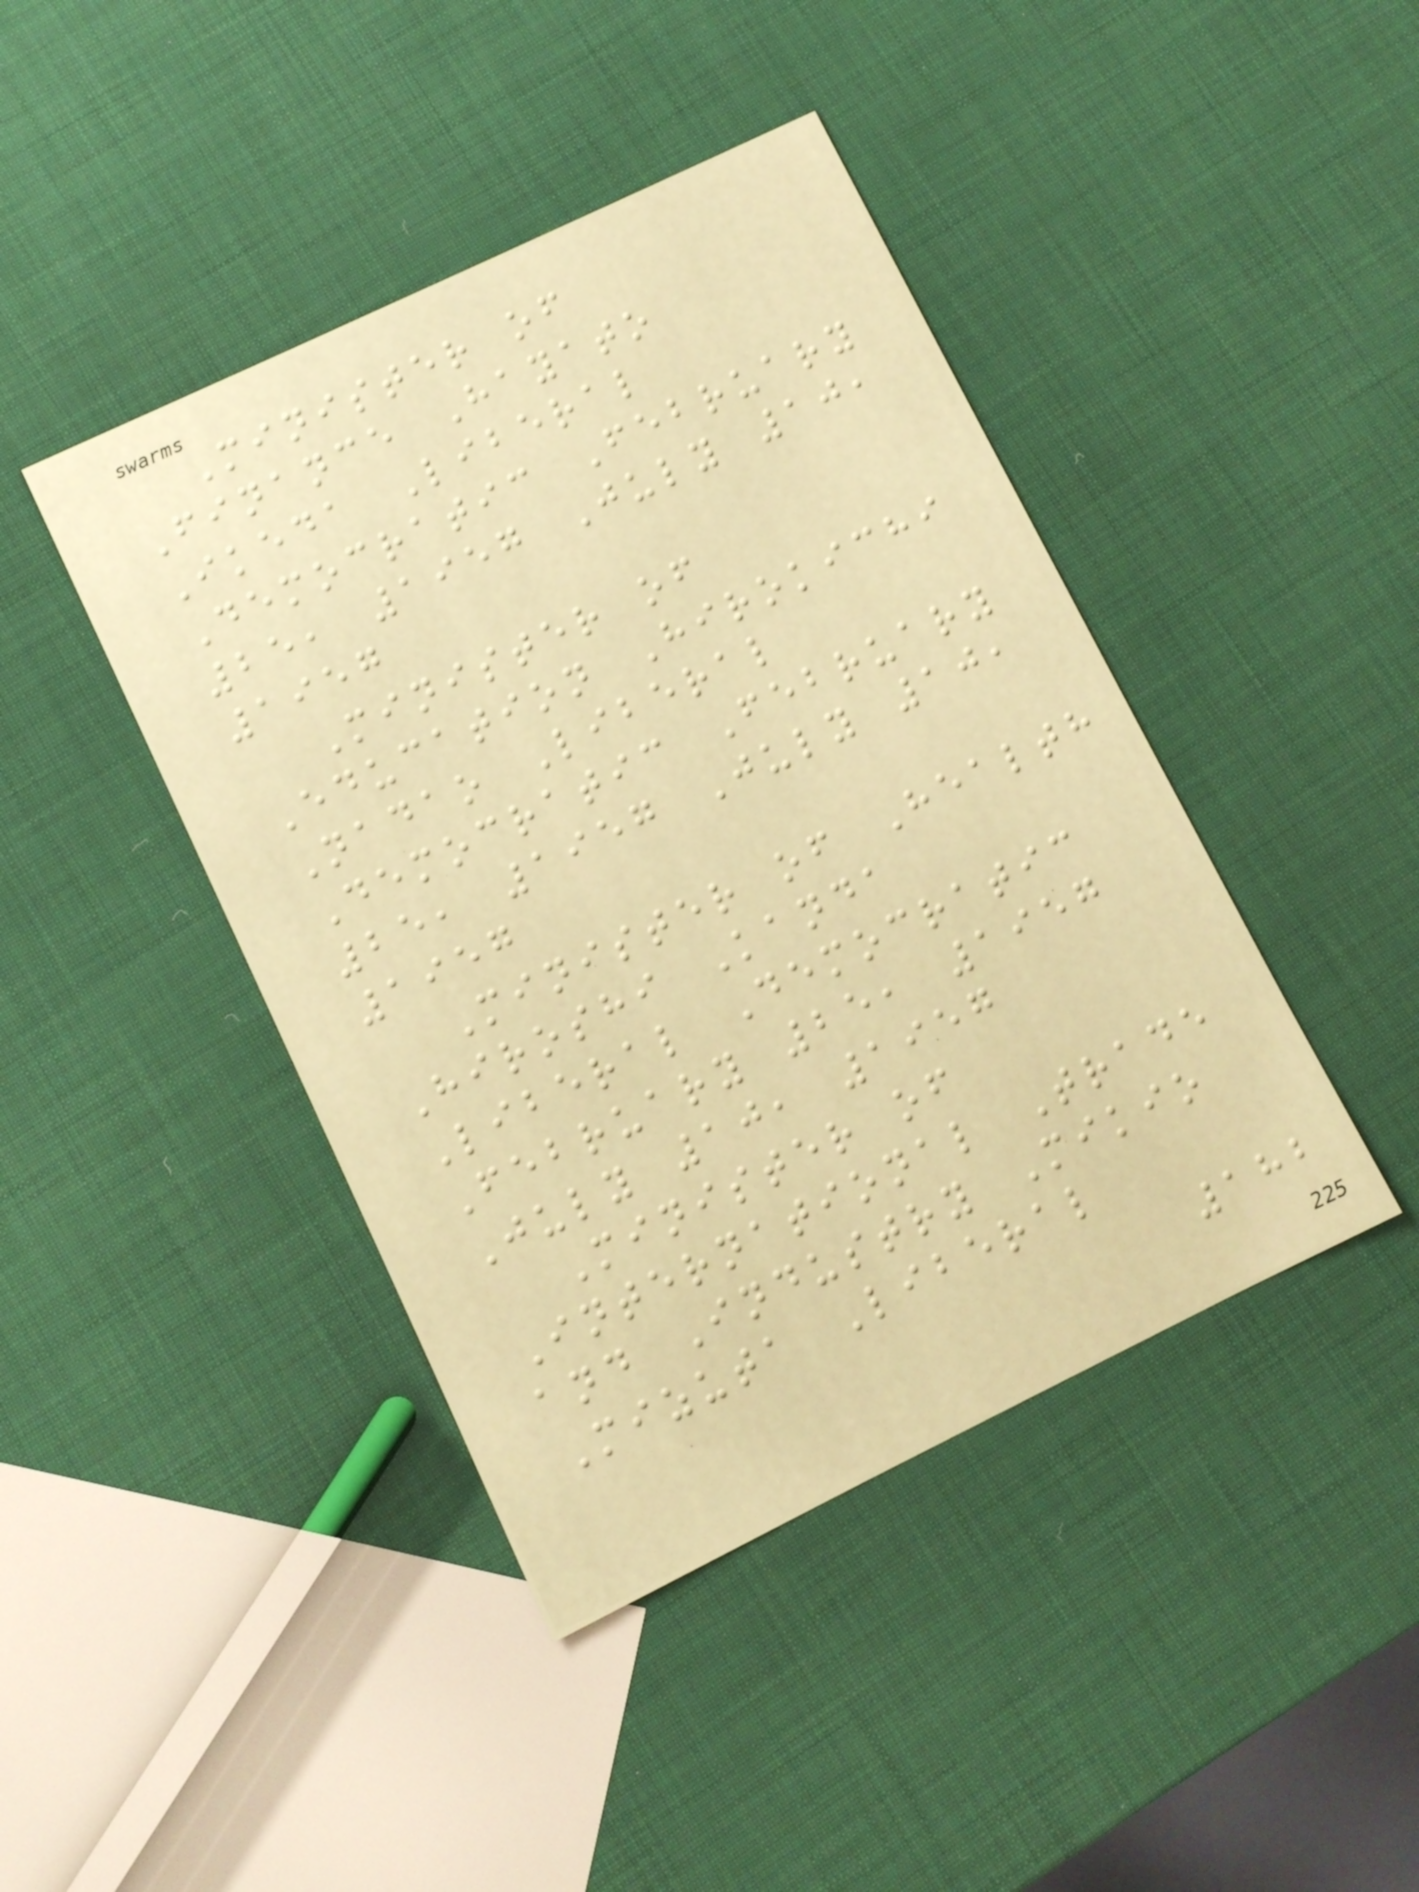Minister of
Finance Hayato
Ikeda Liberal
Democratic February
25, 1957 July 10,
1957
Minister of
Education Hirokichi
Nadao Liberal
Democratic February
25, 1957 July 10,
1957
Minister of Health
Hiroshi Kanda
Liberal Democratic
February 25, 1957
July 10, 1957
Minister of
International Trade
and Industry Mikio
Mizuta Liberal
182
